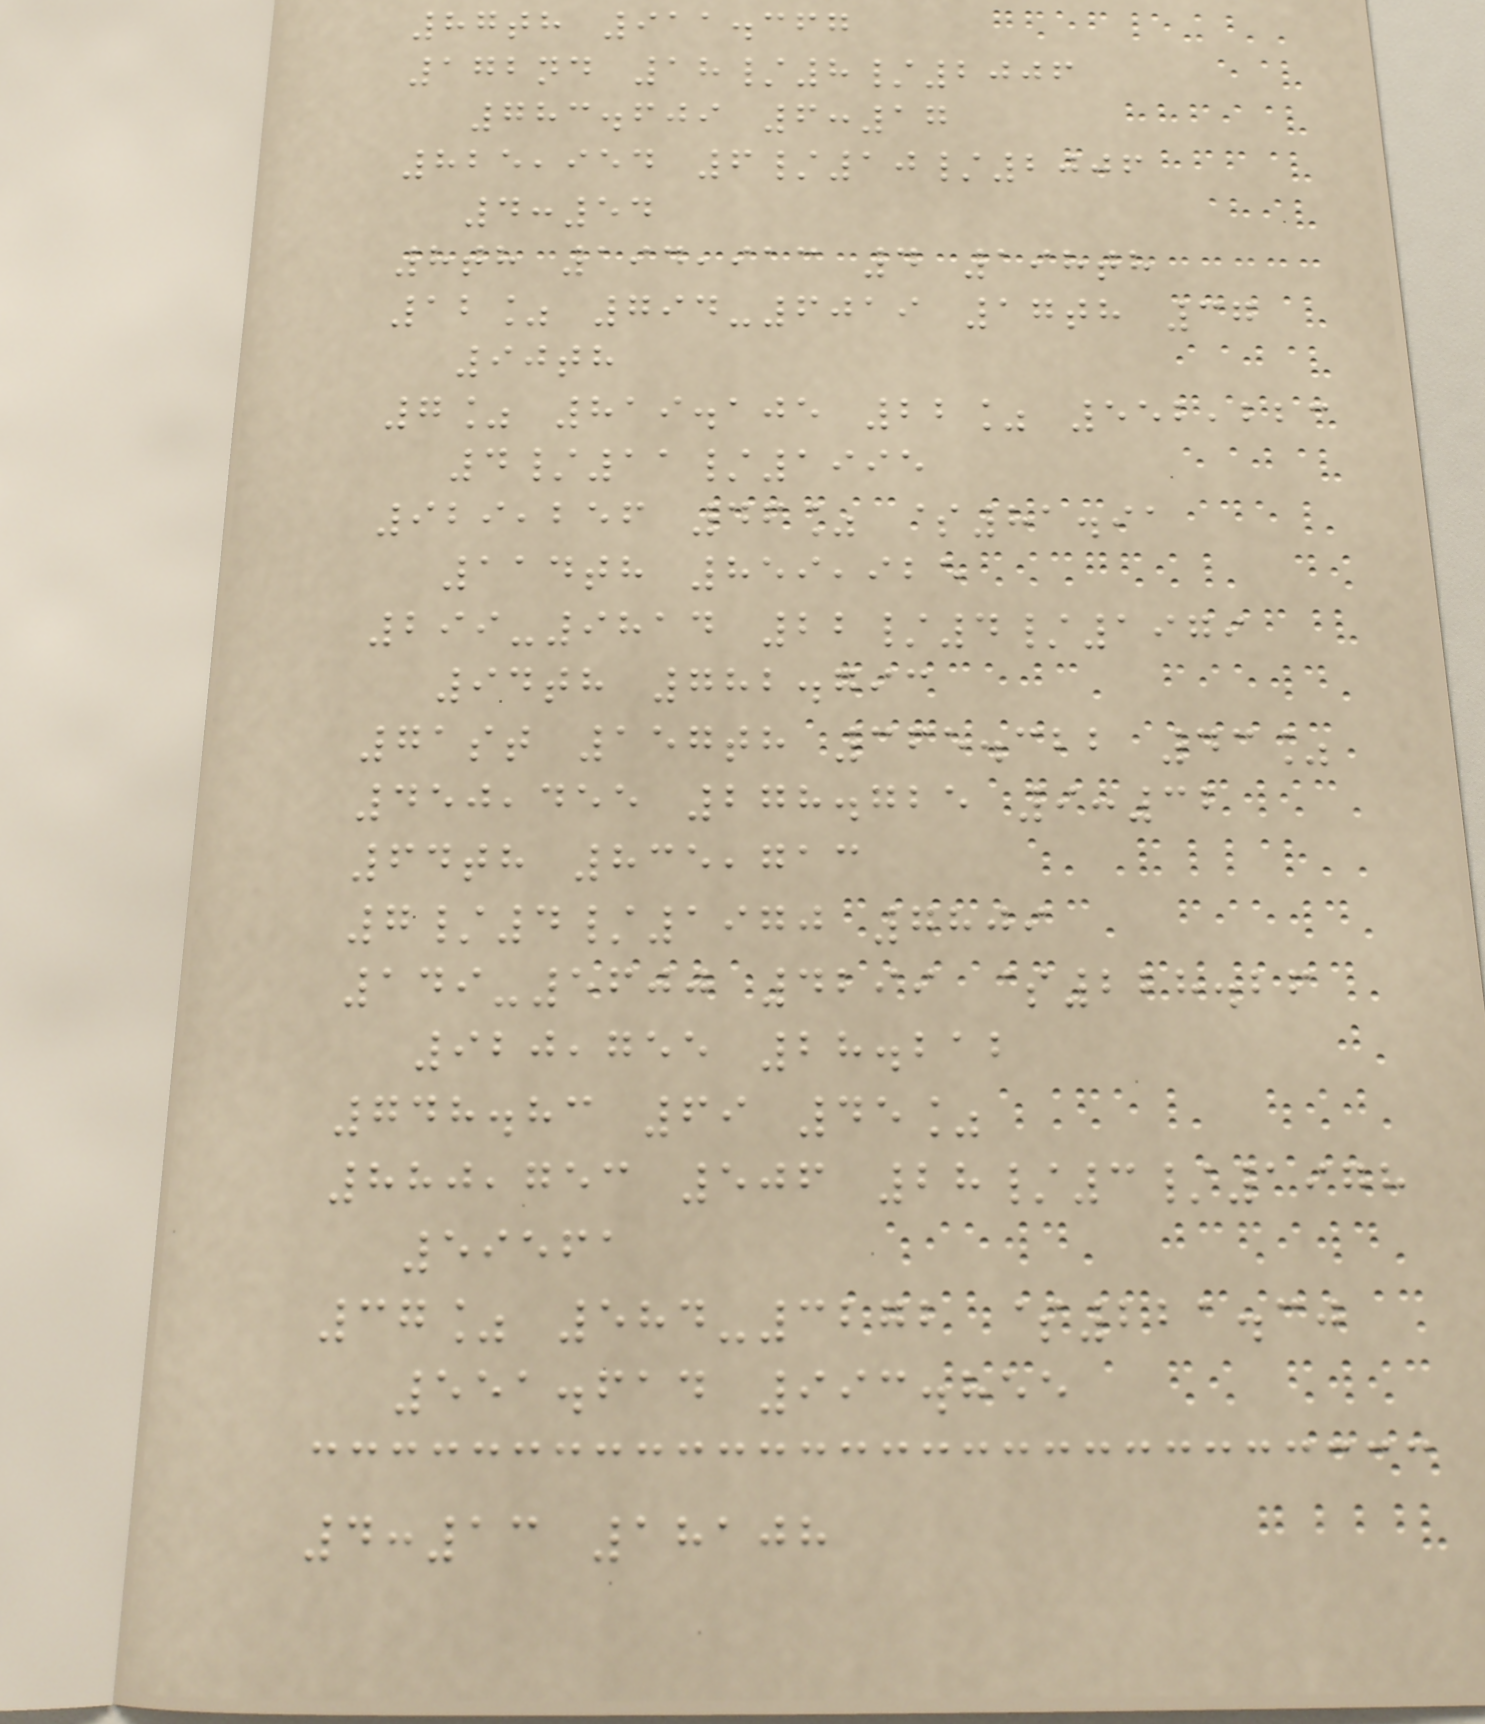87th 911.367
172nd 18/8/2006
783.609 6:17
825,954 6/10/2006
4:54
8th 194,913 4 198th
12% 794-6019 17th 37
90th
7% 819.105 22% 552,223
4/11/1995
929,256 46% $81.91
114th 859,925
299-9814 22/4/1979
94th 782.793
71st 157th 365.322 43%
450,455 278.725 9:32
64th 835,713
7/4/1970 7809
149-5600 4299 $228.26
920,755 28.212
748.83 69 45%
880,753 506 28/3/1978
59561
37% 584-3272 $221.30
551.614 993.855
4:13 18108
